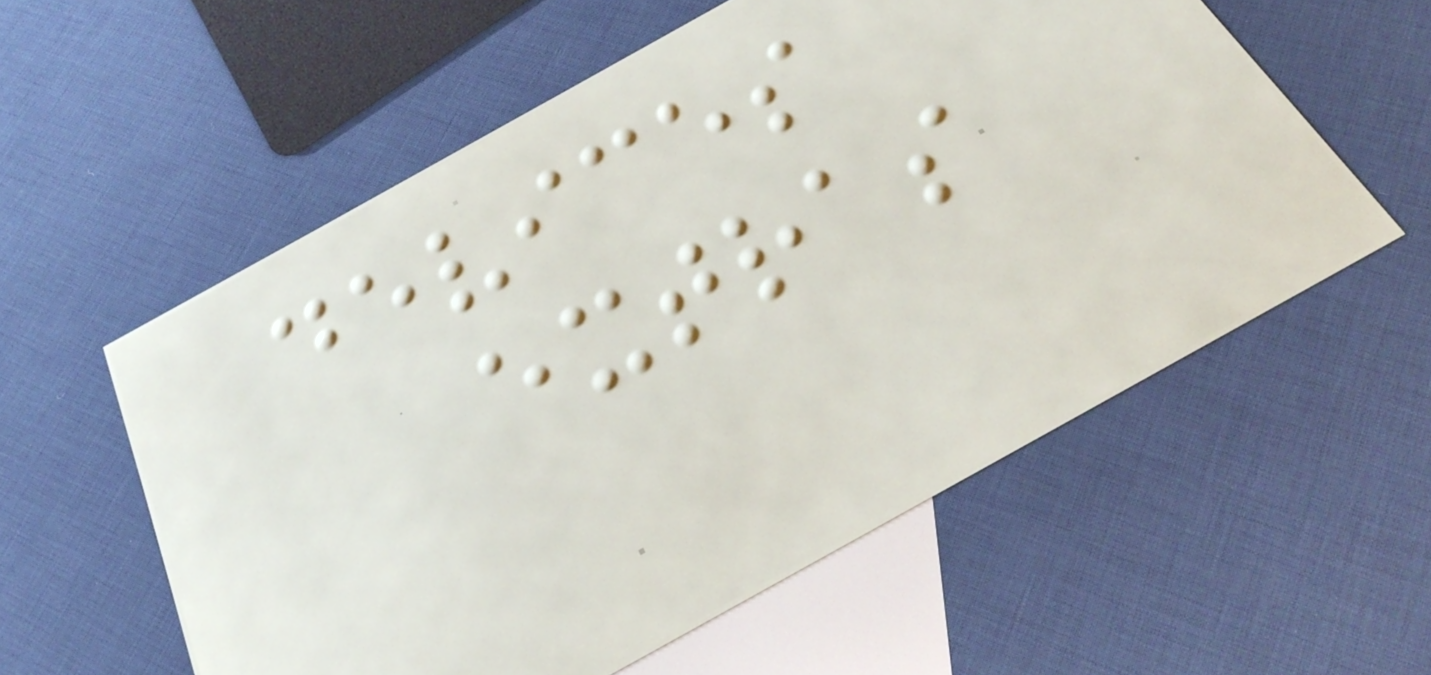devices
extras
